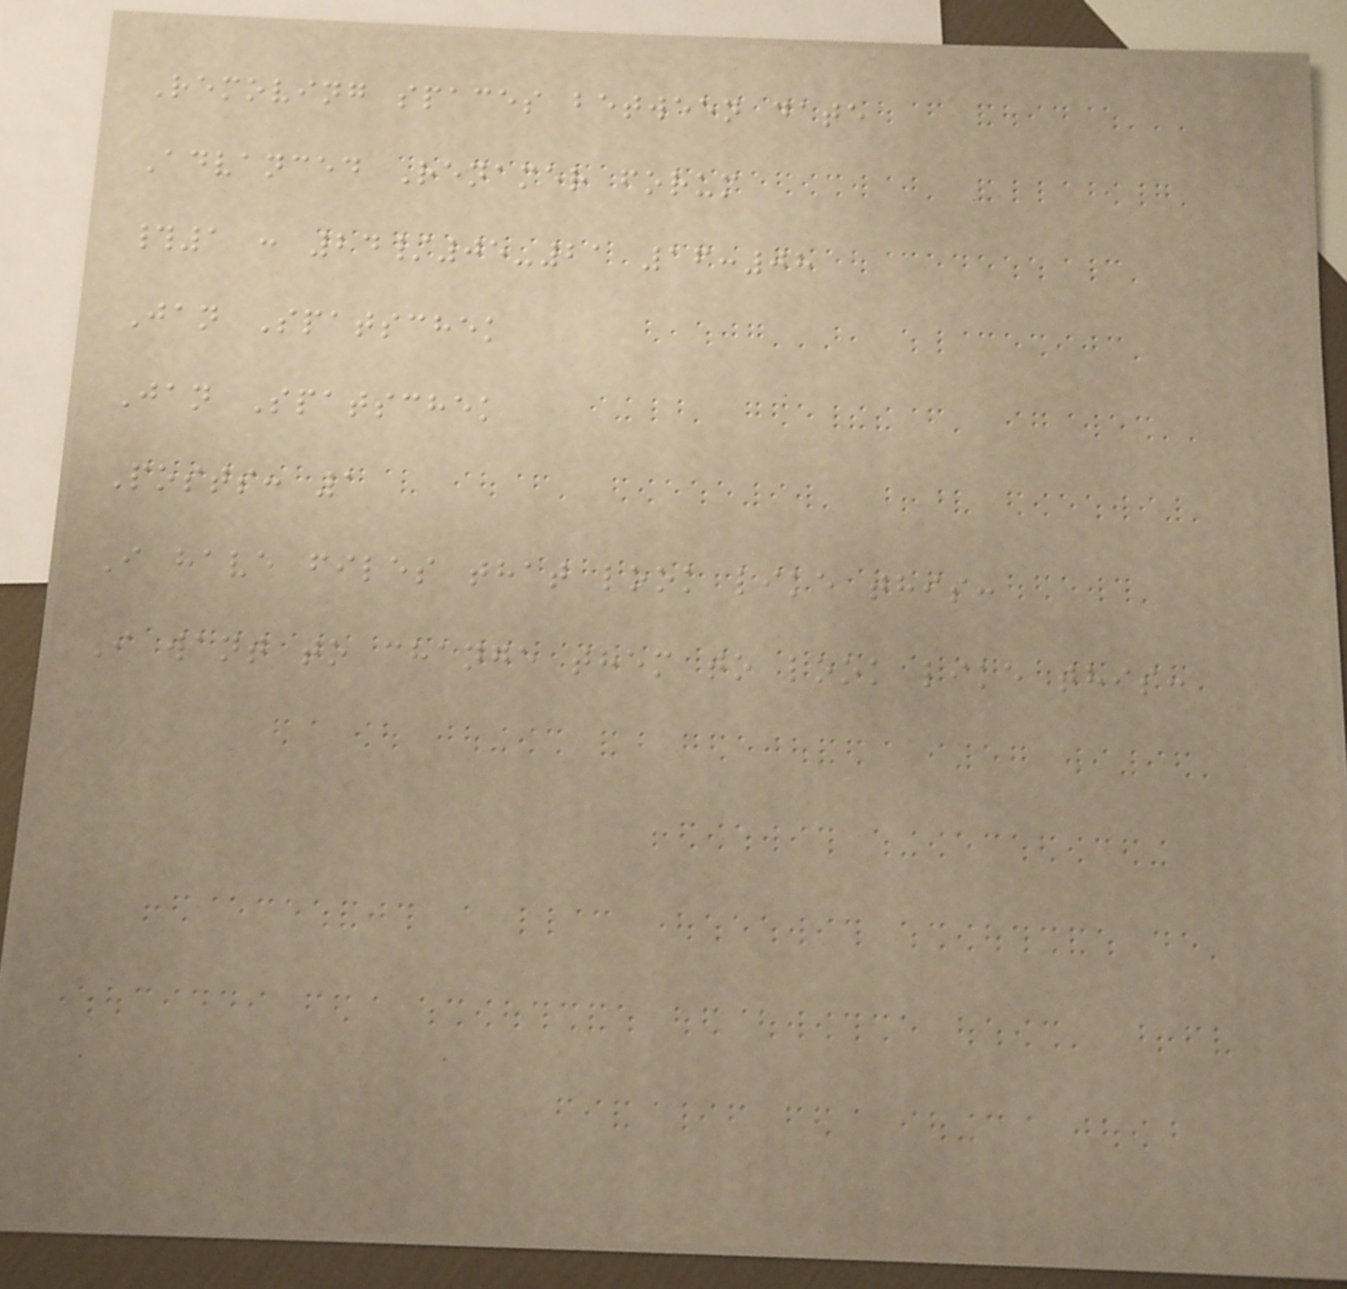Removing spaces between date
Advanced Renamer forum
#1 : 24/05-21 16:08
Jan Spatschek
Jan Spatschek
Posts: 1
I have files that look like this:
I want to change them to look like this:
